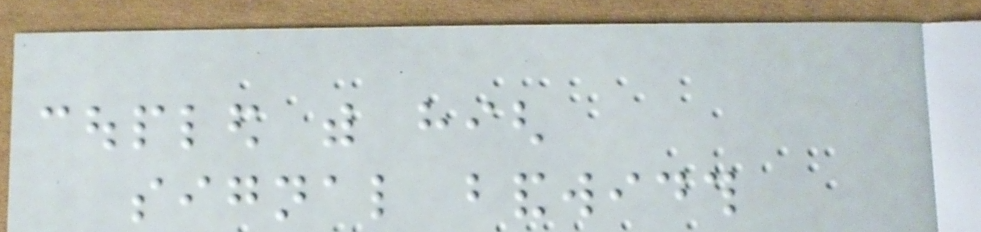coupled with high
signal bandwidth
